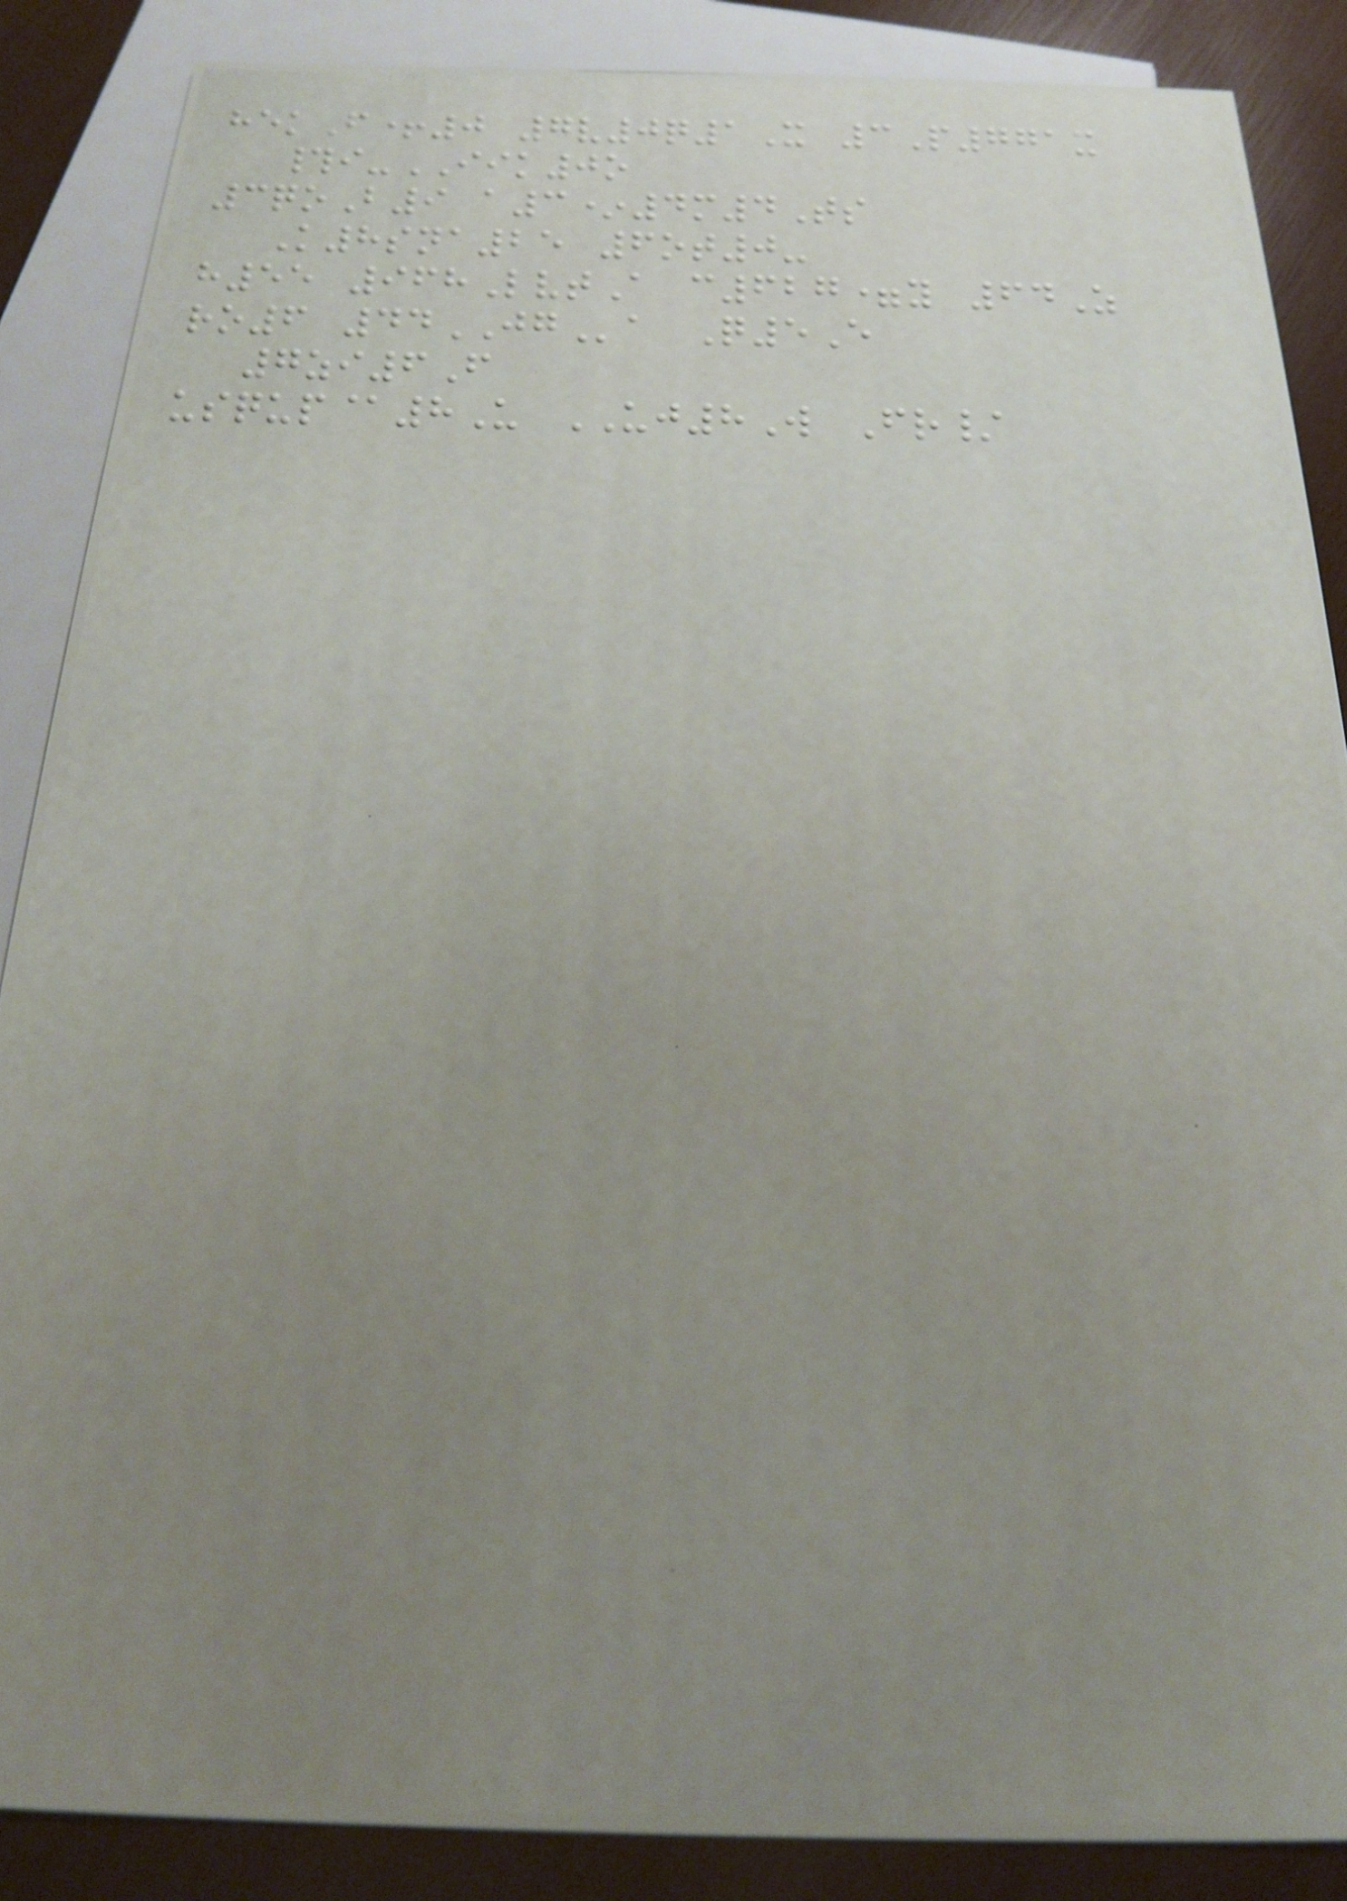hekF+0 7v0q1X 3P771x
#i-IIK0o
3qoB9 a3*4m4Ts
K8sna25 6ot0-
h55 968LvtA c627=y 64Z
ro6 44JGa Q5E
7zi6F
usqup@8U UJ8W Fr/
